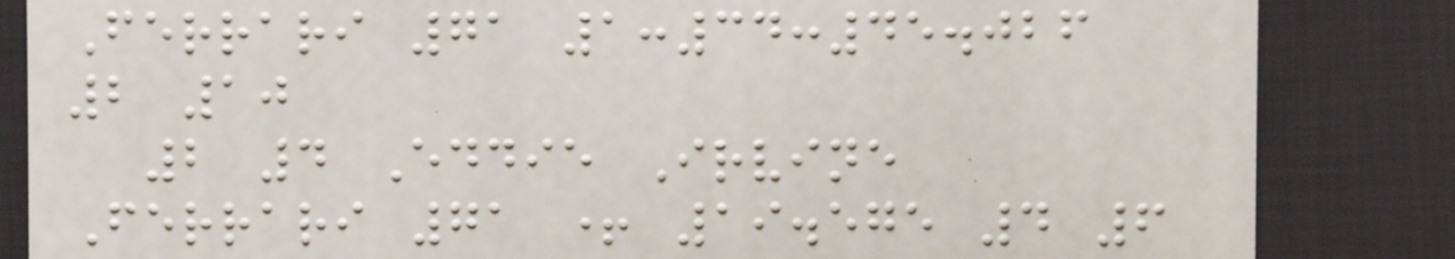Ferrari 71 1:34:45.026
2 10
2 4 Eddie Irvine
Ferrari 71 + 19.575 4 6
